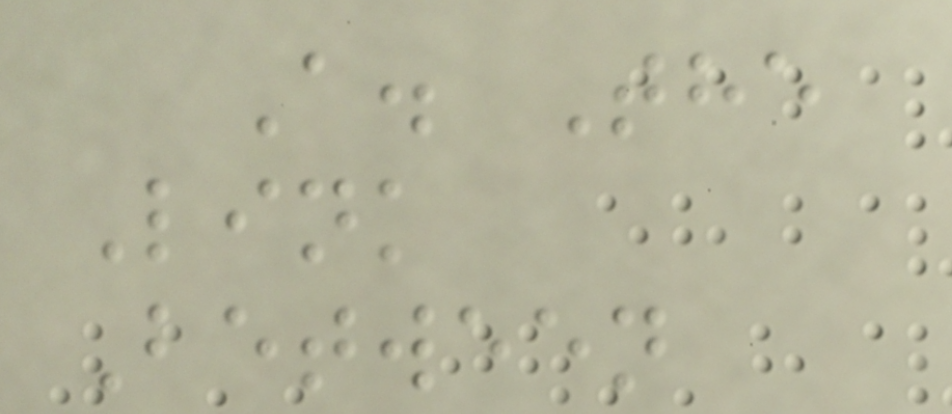A. The
Link
Between
